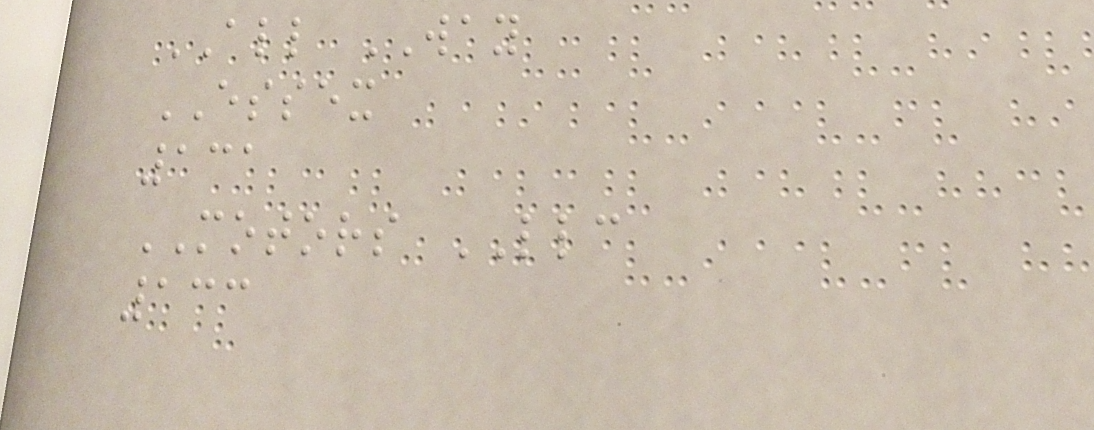ALL WAY
ESSEX
131
MOTORS LLC
133
